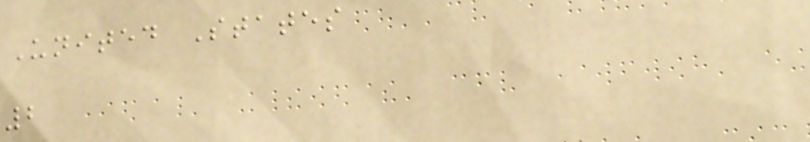United States
2
